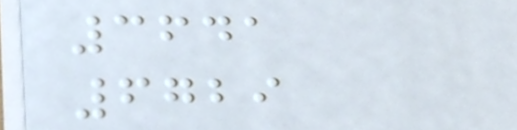3641
6729
